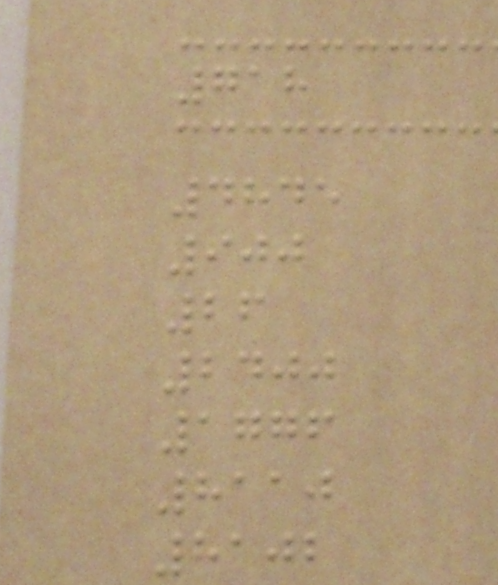718
4845
900
26
2400
1776
8110
8102
